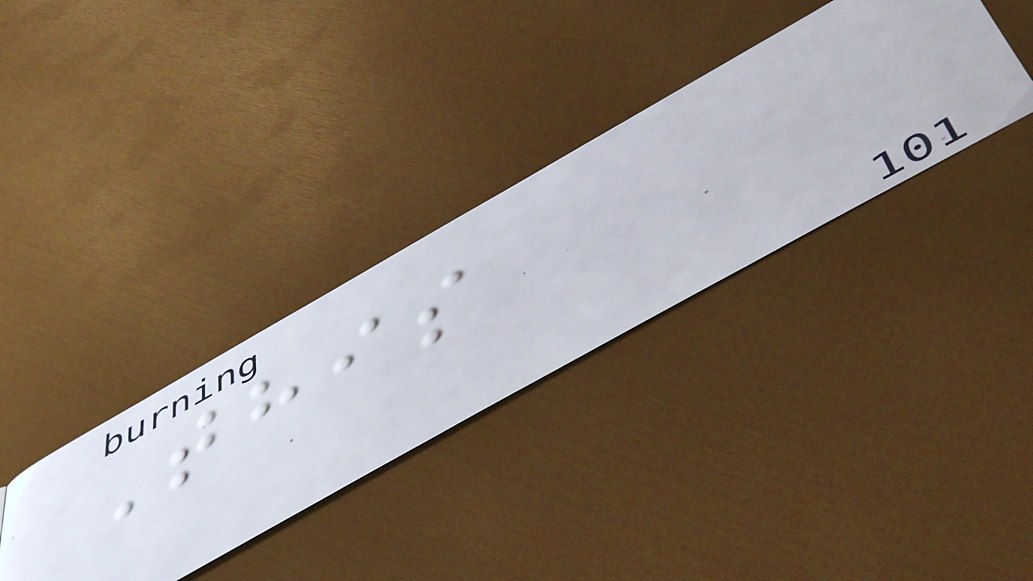This
